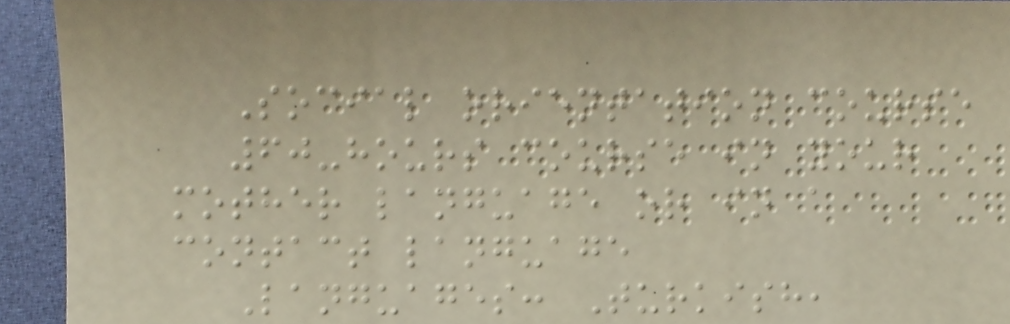Social orientation course
60-hours course in your
mother language or in a
contact language
Languages: Turkish,
